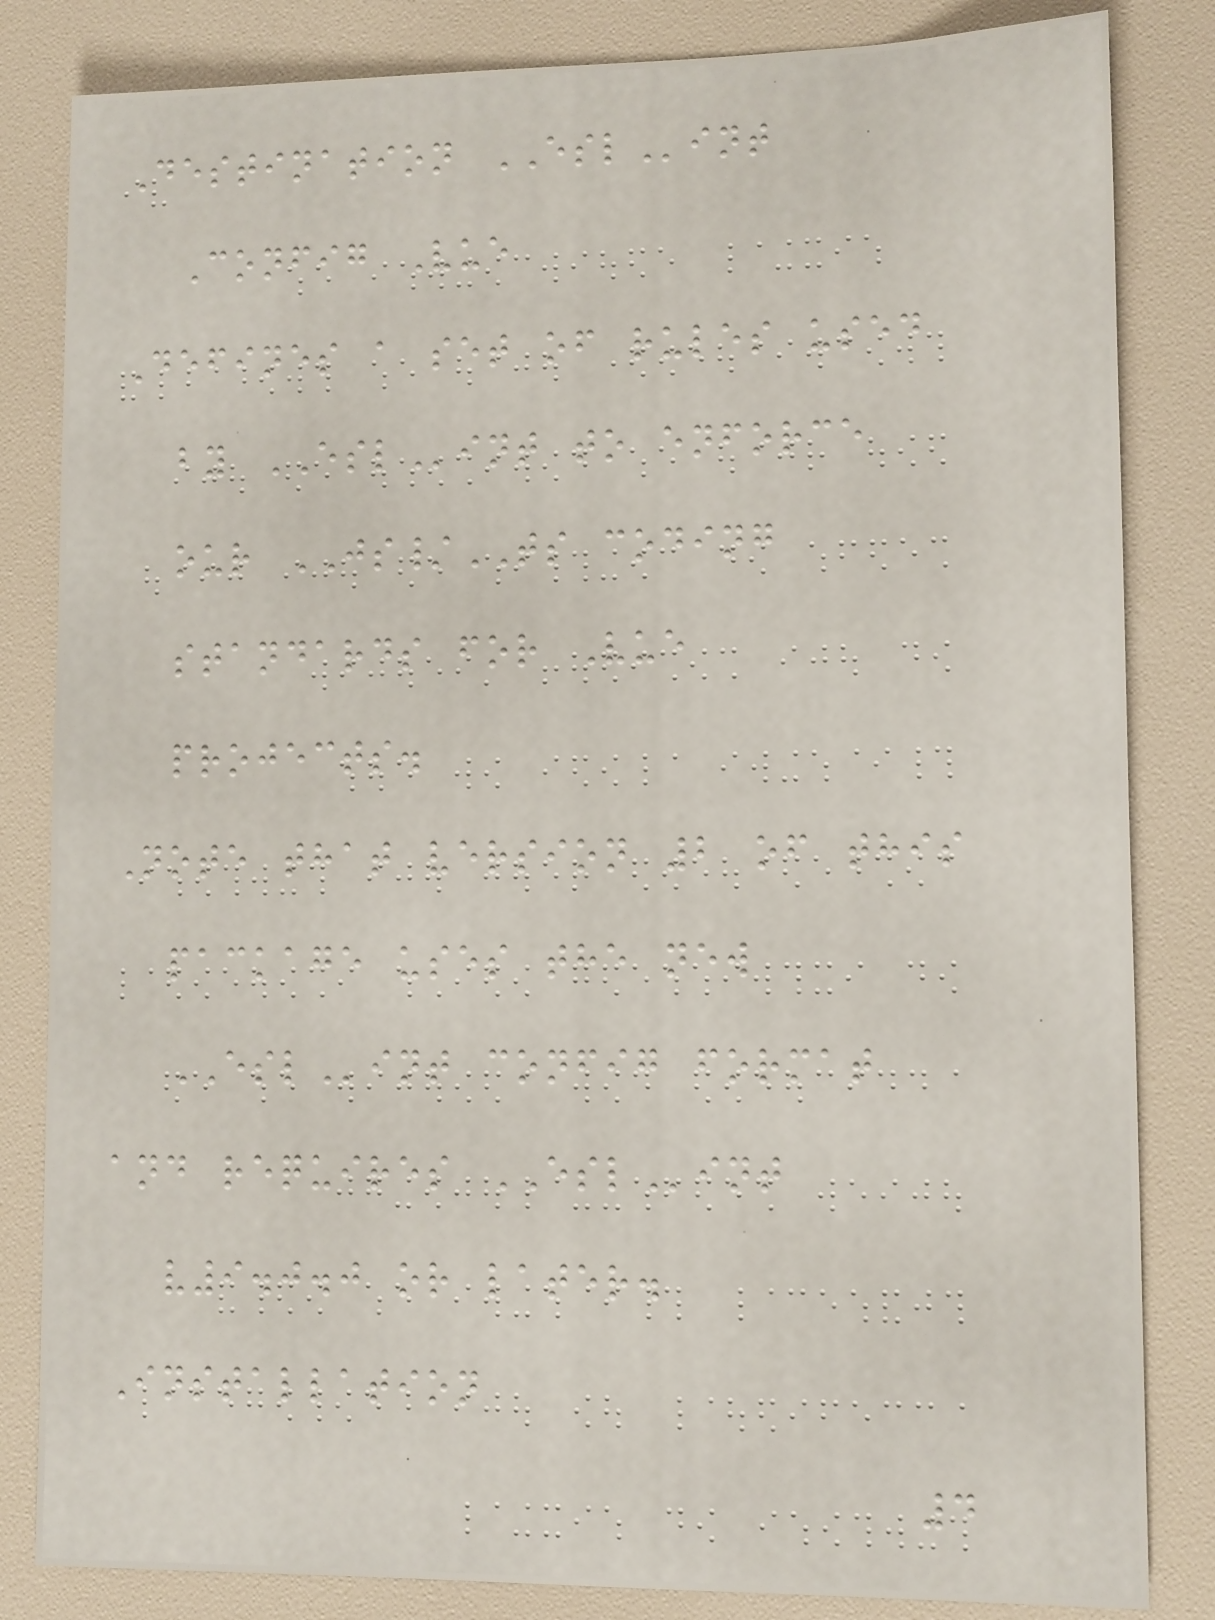Destination ESLint
Config Vue
Defines a set of rules used
by ESLint to enforce
our JS/TS coding
standards for Vue
projects.
Note that version 2 of this
package uses the new
ESLint config format
and requires ESLint
v9.0.0 or later.
Installation
4
